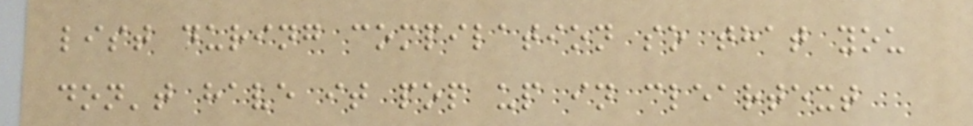list during compilation so that you
don't have it pop up in cleartext
